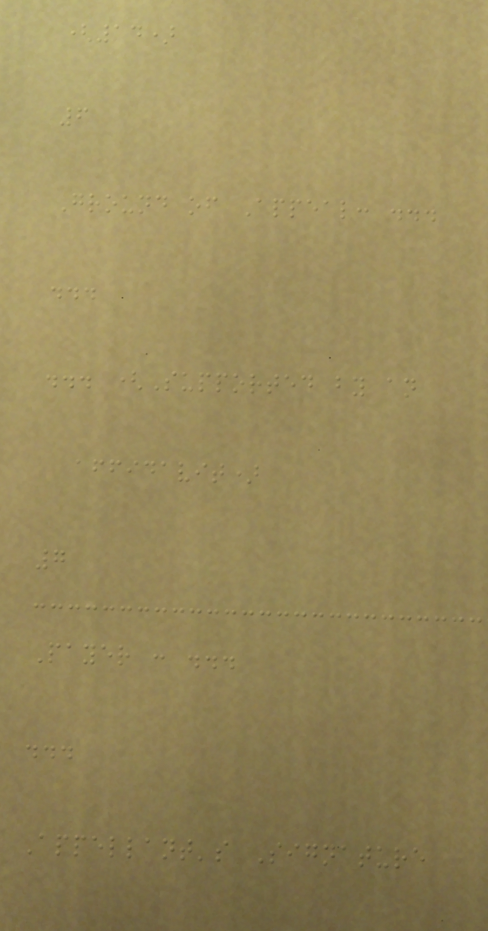(14)
6
Ground of Appeal: ...
...
... (Supported by an
affidavit)
7
Payer : ...
...
Appellant's Signature
